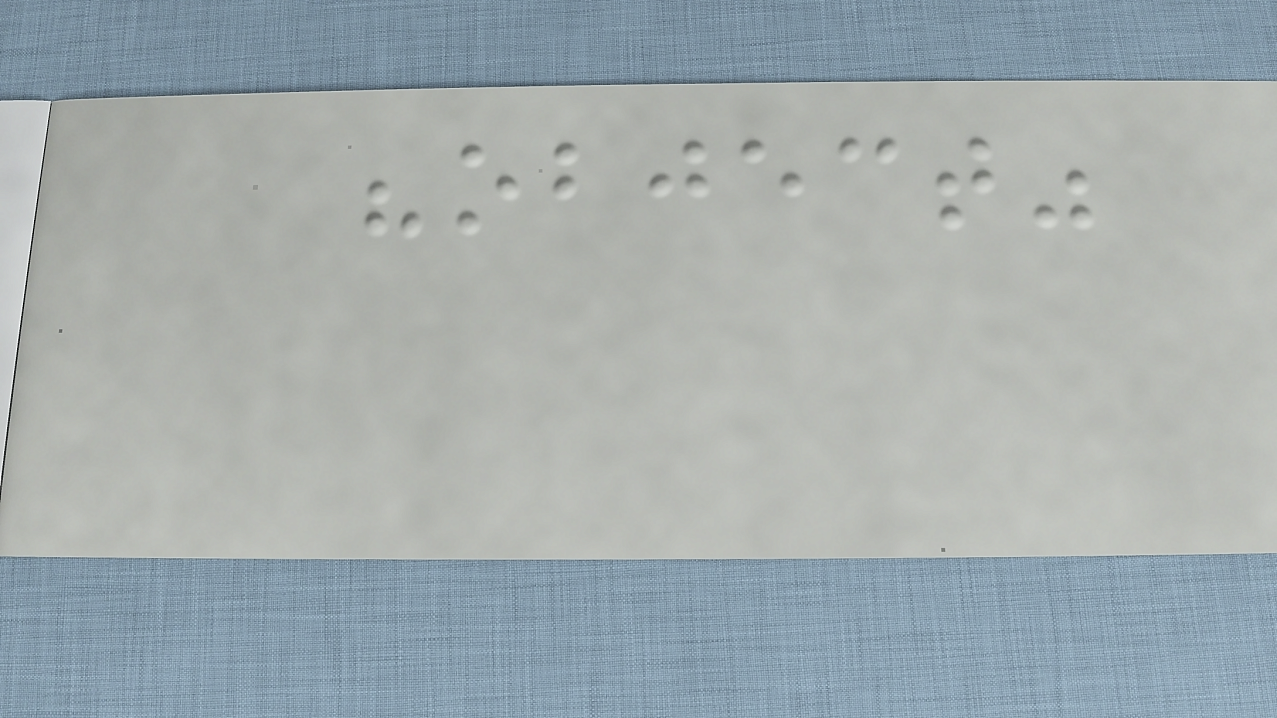"object"
